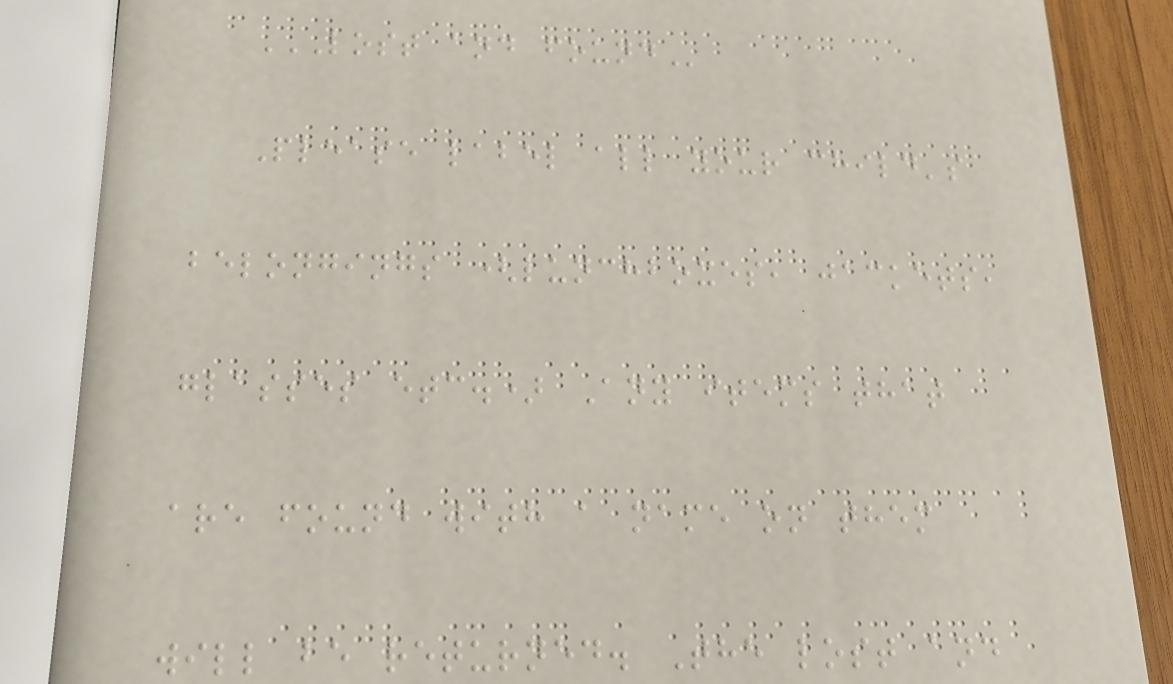LOST AND FOUND
Please label all your child's
belongings (lunchboxes, jackets,
glasses etc.) Any items that
are found with a name on them
will be returned. The lost and
